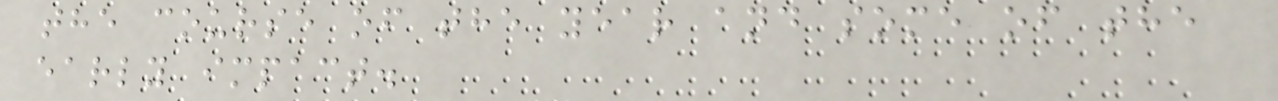the course of the year and some of the
early impact.
